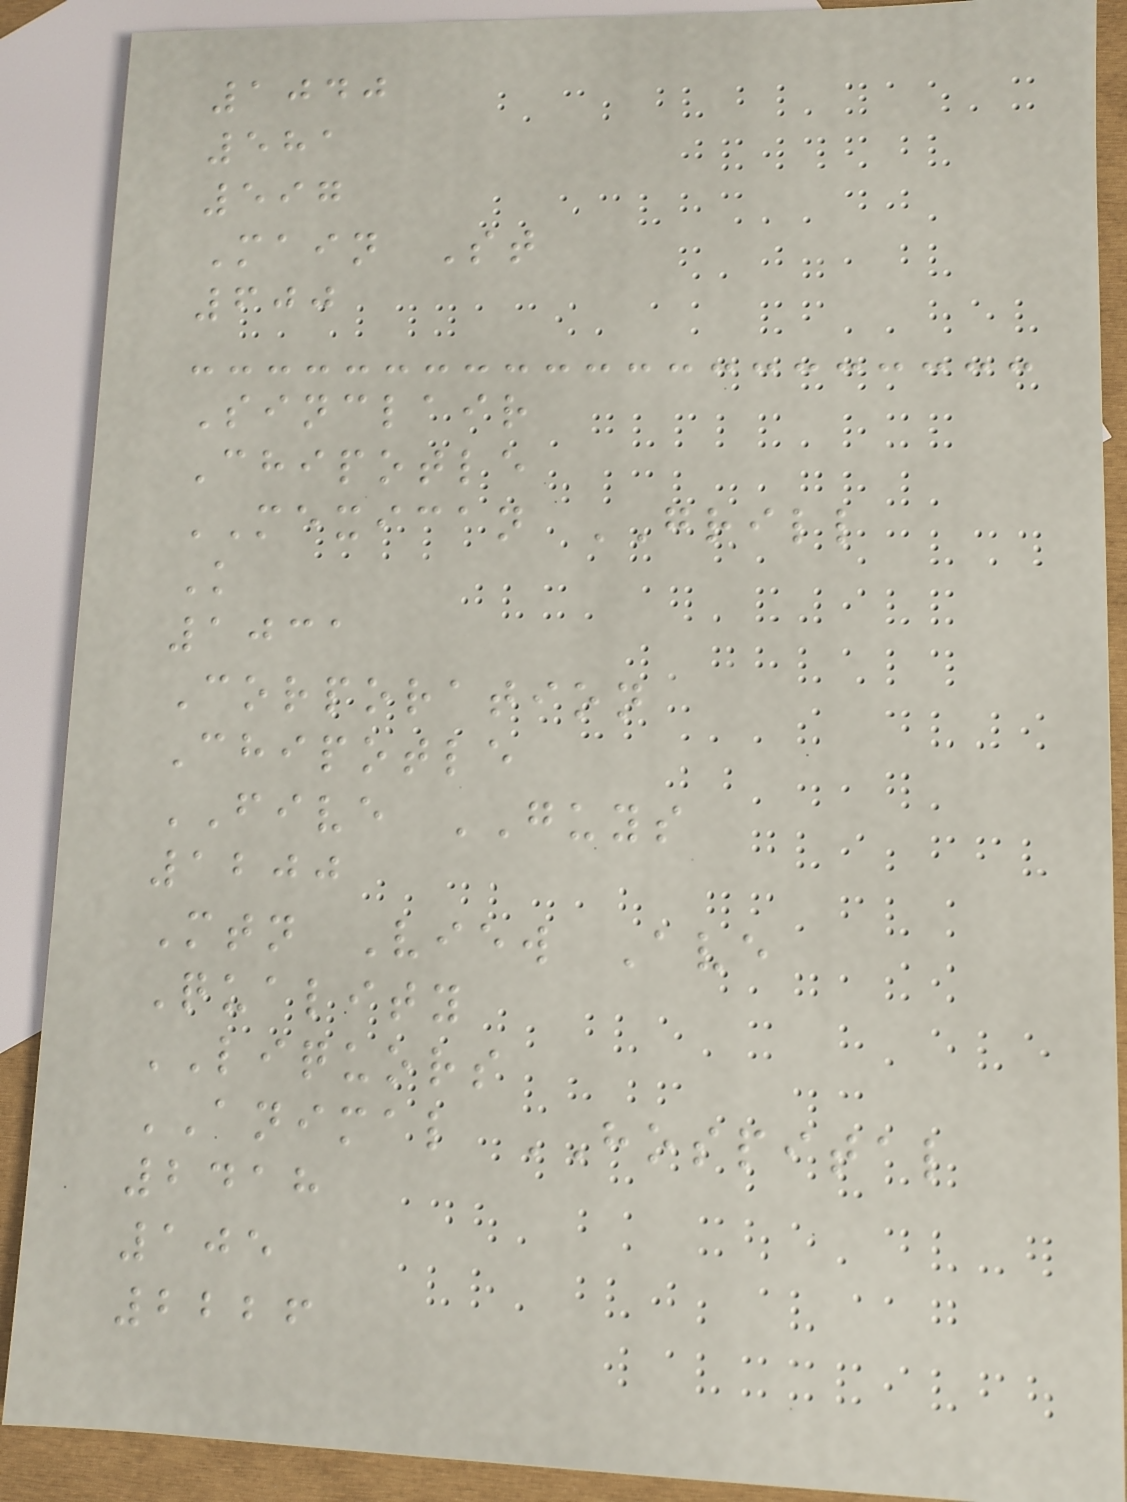1040
581
597
Main St
600
Sinclair
Chipotle
MEXICAN GRILL
K
1031
Corporation
Chipotle
FIVE GUYS
1200
Mtn View Ave
Quality
LIQUORS
ANIMAL HOSPITAL
2418
105
2226
